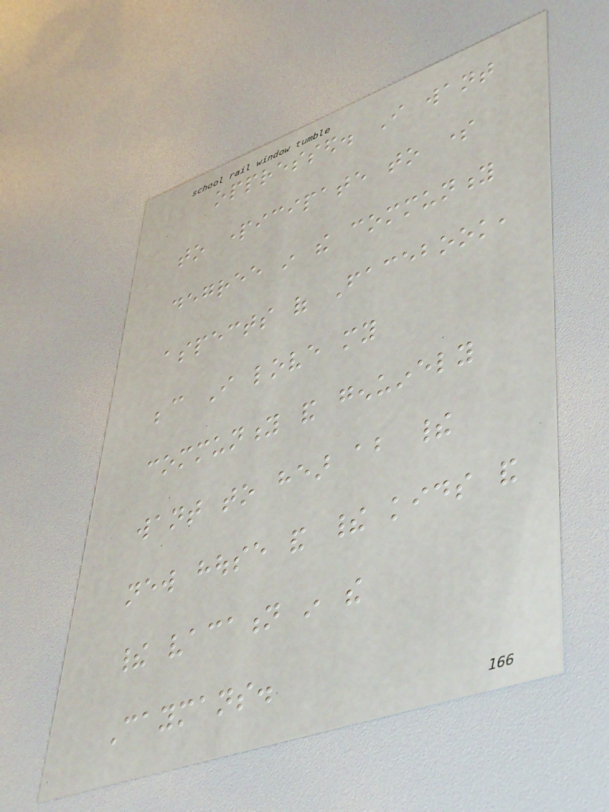oppressed. I want
to participate to some
degree in the community
aspects of Facebook,
because I love my
community and genuinely
want to hear about their
new house and their kids and
their vacation in the
Caymans.
